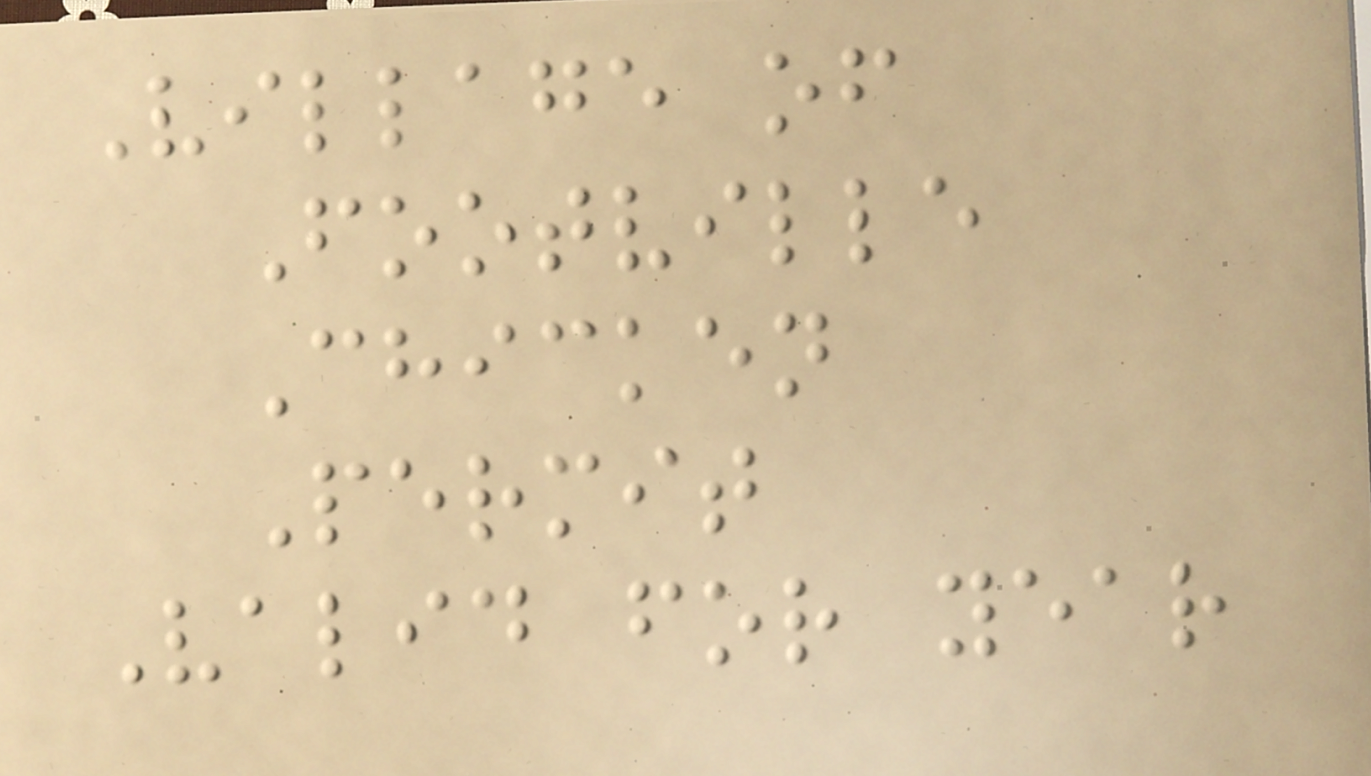Village of
Footville
Chicken
Permit
Valid for year
